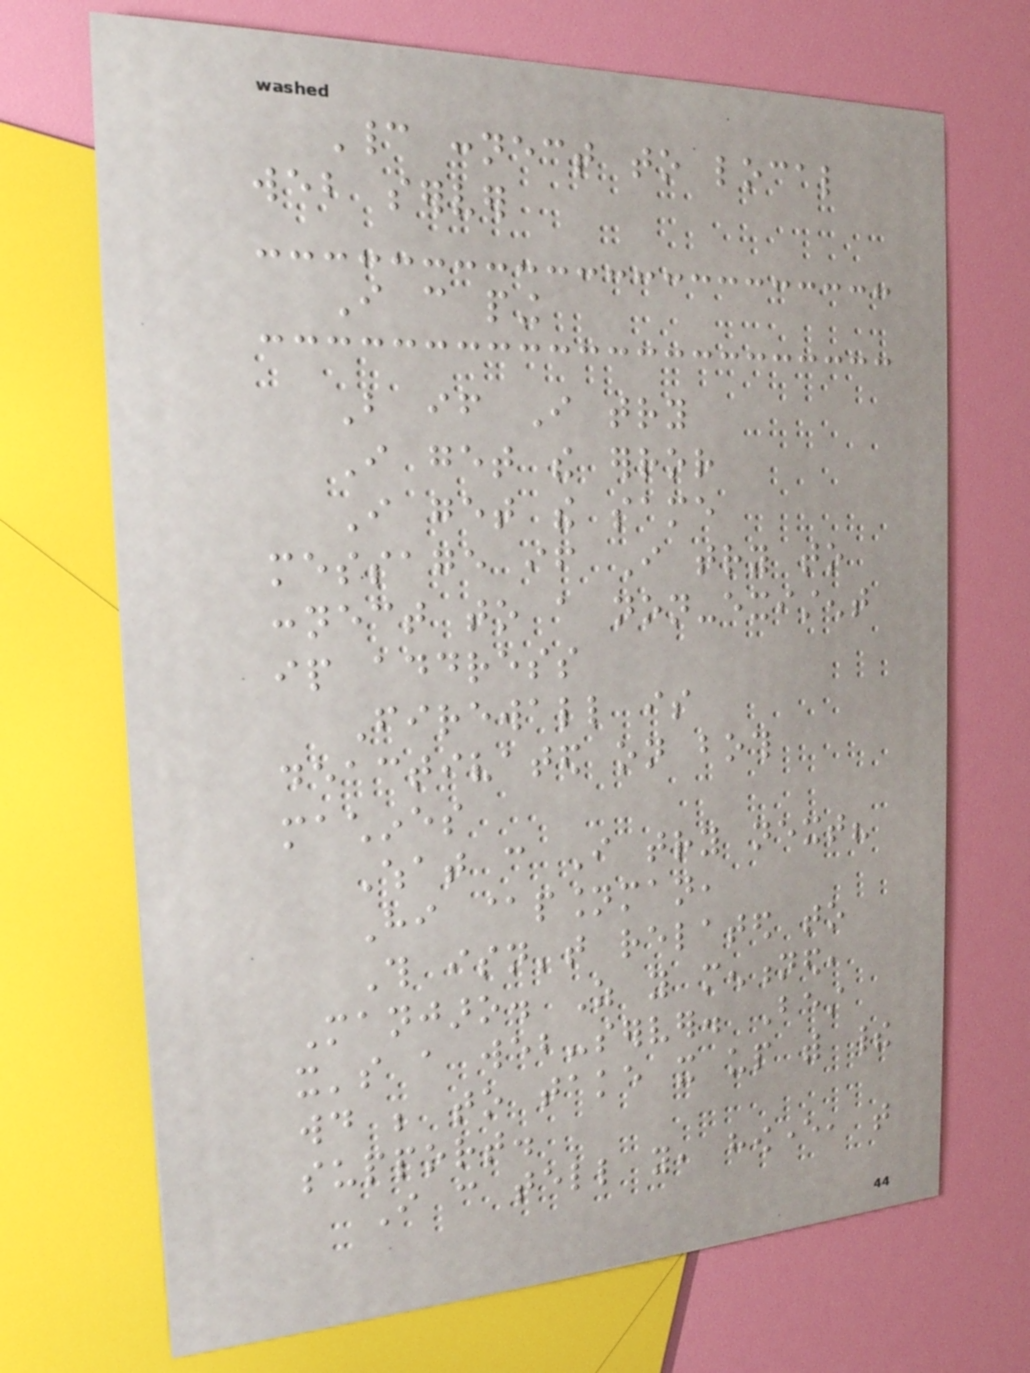Cannot connect to local
web server
I can ping
But if I try
I get the error
I get the same
message if I try to
connect to a non-existent
ip address
Firewall is
deactivated on both
machines
What can I try next?
Hi @psionman,
This isn't related to
Manjaro. As you mentioned,
it's a web-server. Best
would be to take it up with their
support.
I can tell you, however, that
